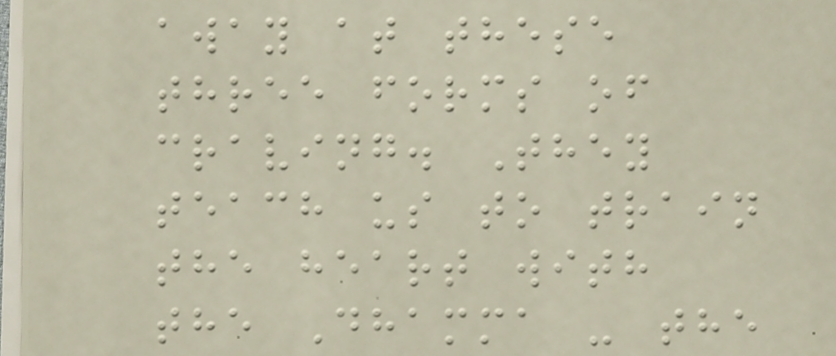away at these
three forms of
craving. They
teach us to train
the heart with
the Dhamma - the
